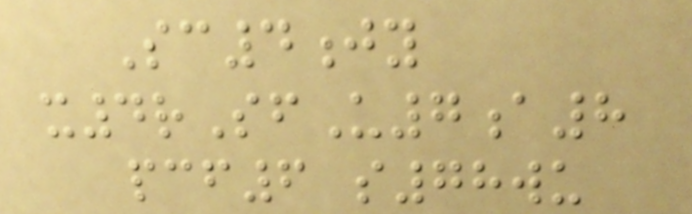Sc4jy
x4rSfU7a8
pcf6 s78wu
